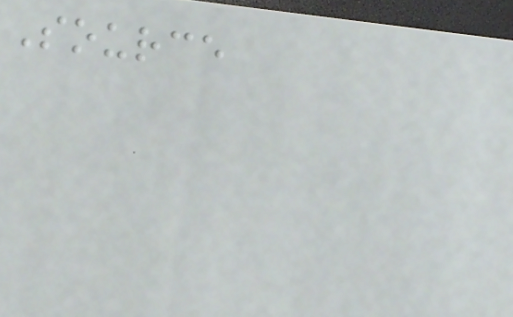Source
